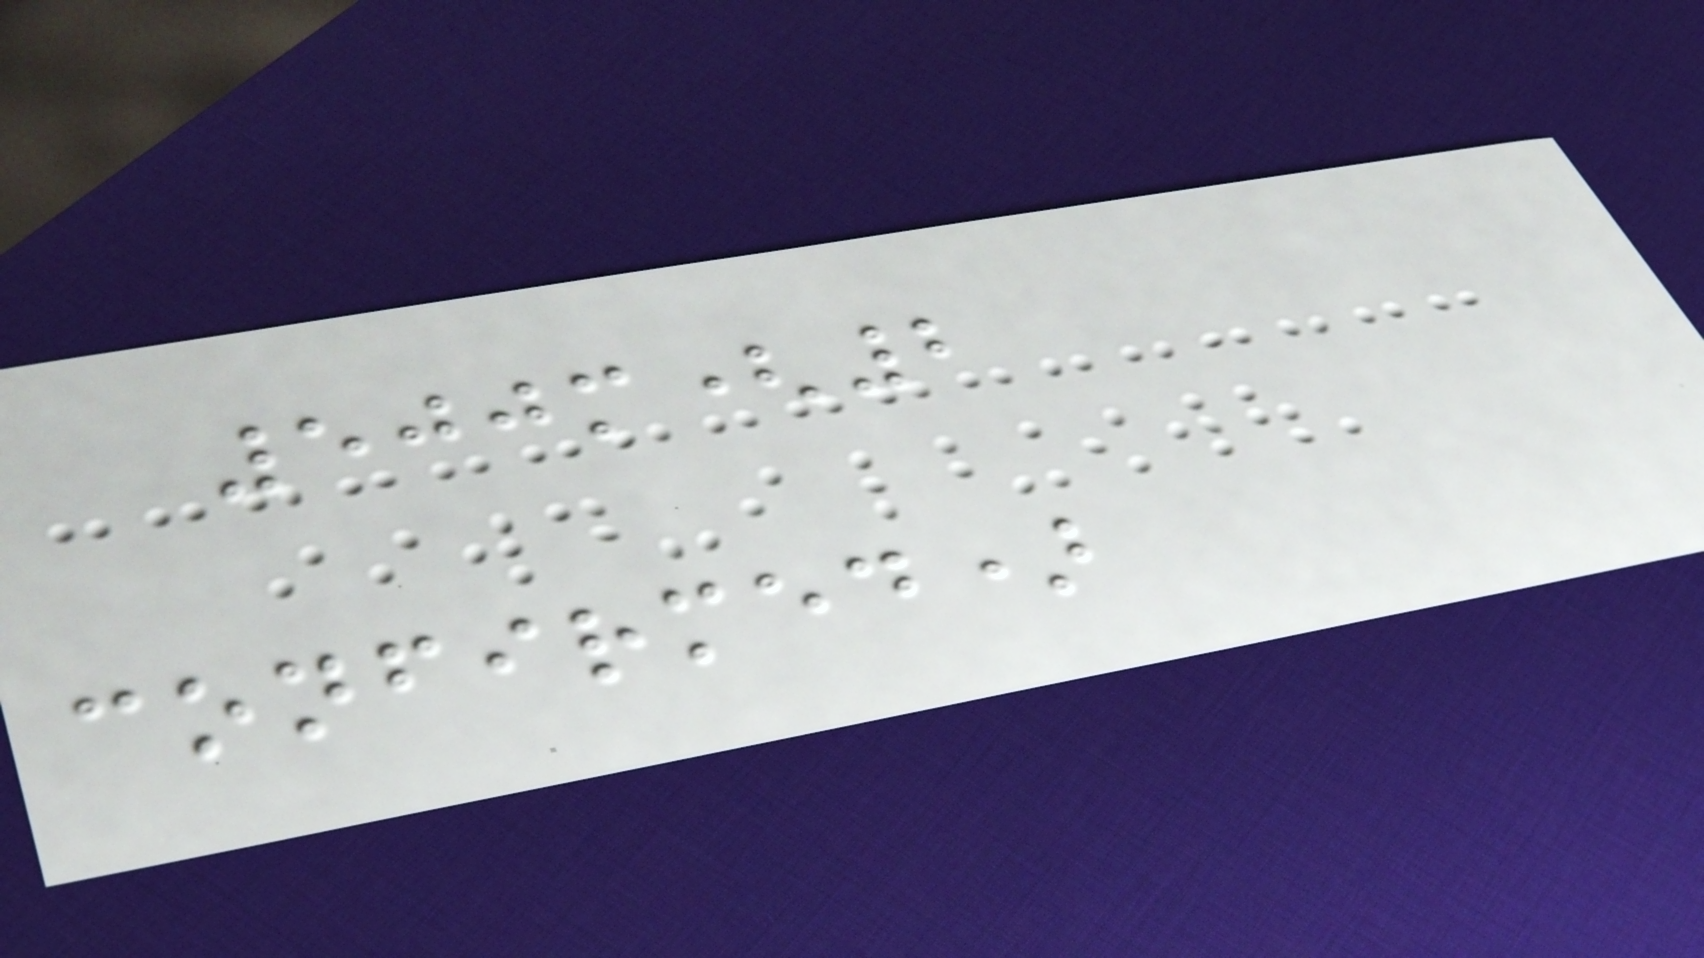500m(2
confirmed)
